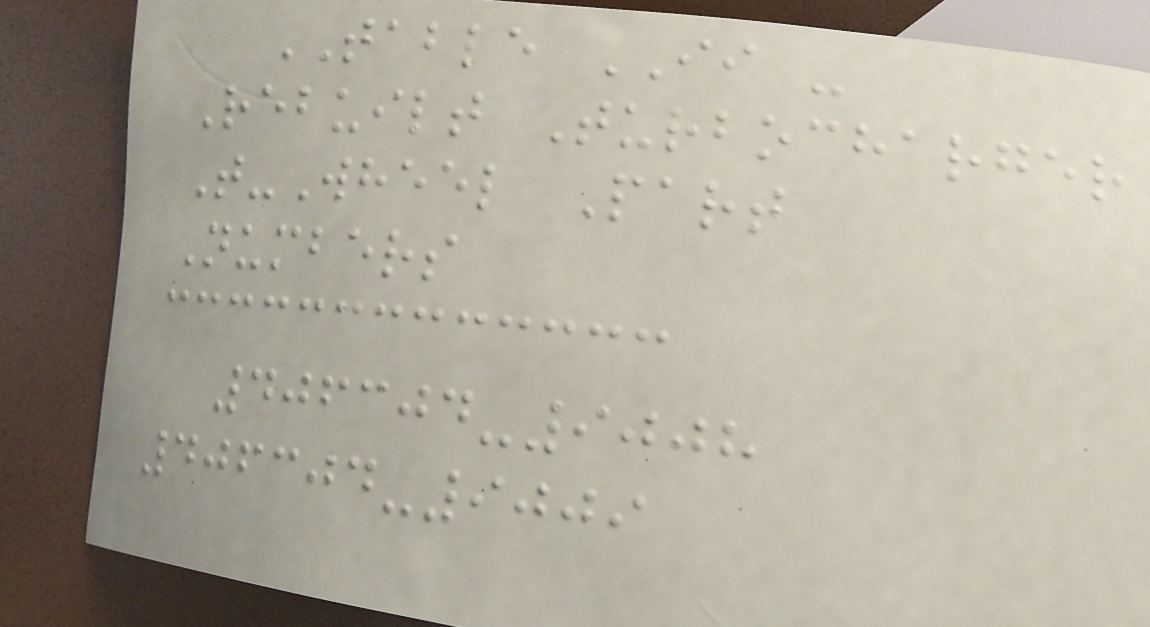TABLE II -
Rebuilt Turbocharger
T-Wheel Part
Numbers
406304-9008
406304-9009
